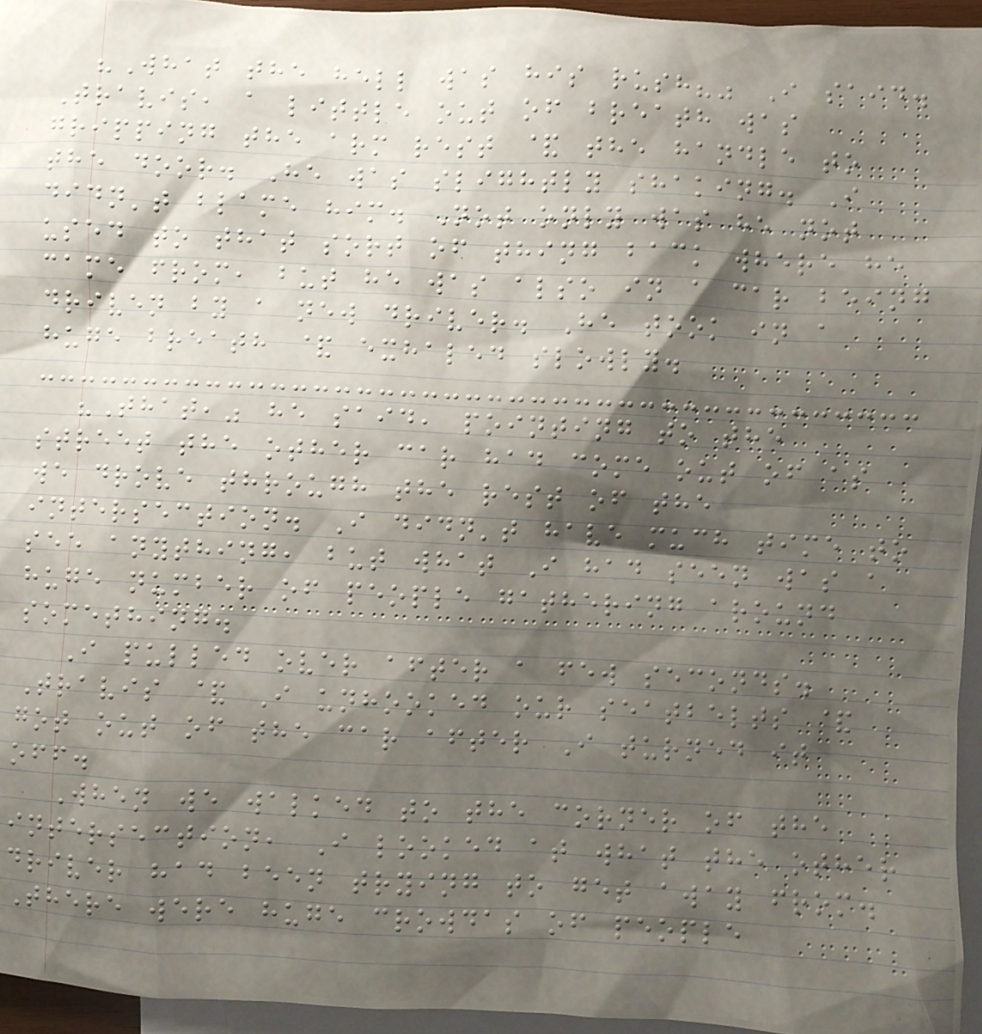"What the hell was his rush?" I said.
Travis, a little out of breath was
gripping the arm rest & the handle to
the door. He was slightly shaking. I
didn't blame him. Not only was he not
used to that sort of thing back where he
came from, but he was also in a car being
driven by a new driver. He took in a
huge breath & exhaled slowly.
"That," he said, pointing to the
street the other car had come out of as
we drove through the rest of the
intersection. I didn't have much time to
see anything, but what I had seen was a
huge number of people gathering around
something.
I pulled over after a few seconds.
Travis & I unhooked our seatbelts &
got out of the car after I turned it
off.
When we walked to the corner of the
intersection, I looked at what the other
driver had been trying to get away from.
There were huge crowdas of people
